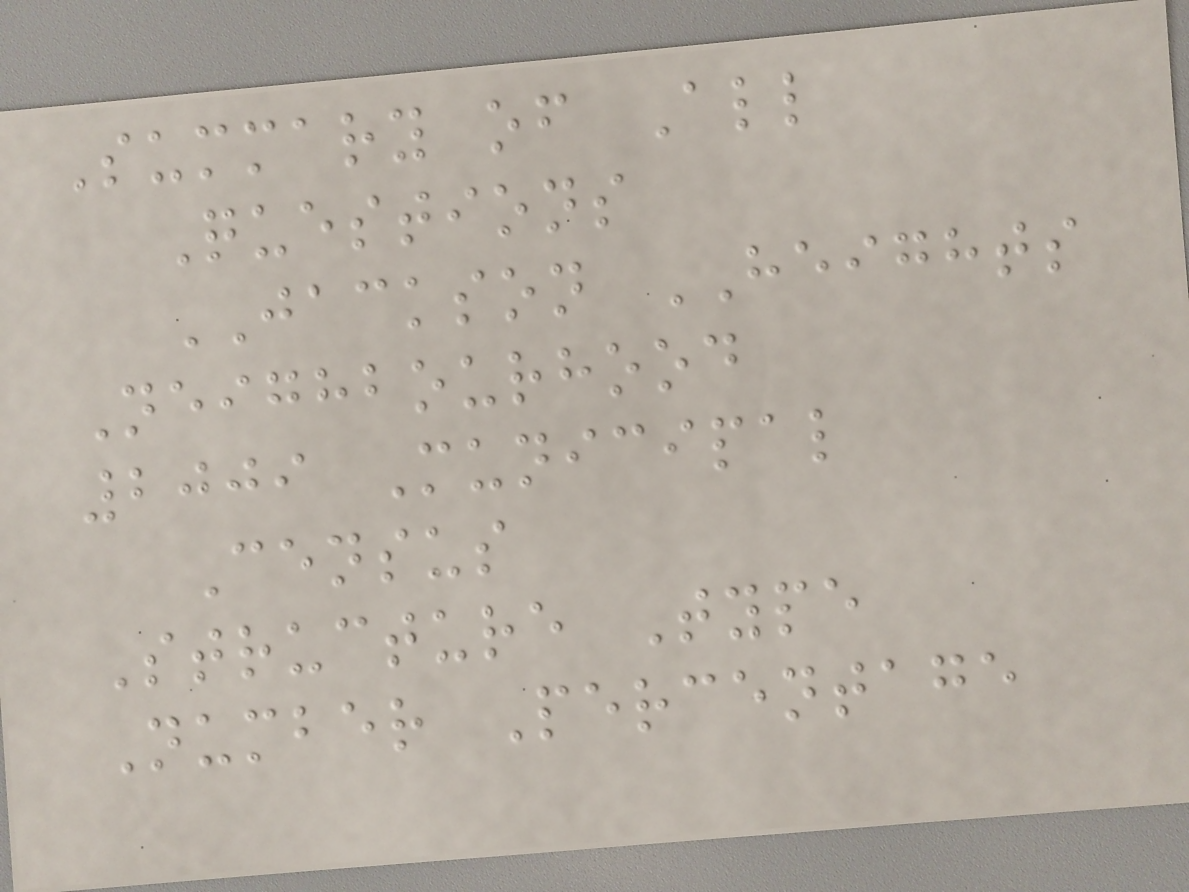Summary of All
Questions
JACKSON HEIGHTS
Neighbourhood
2009 Municipal
Census
Structure Type
Number Percentage
